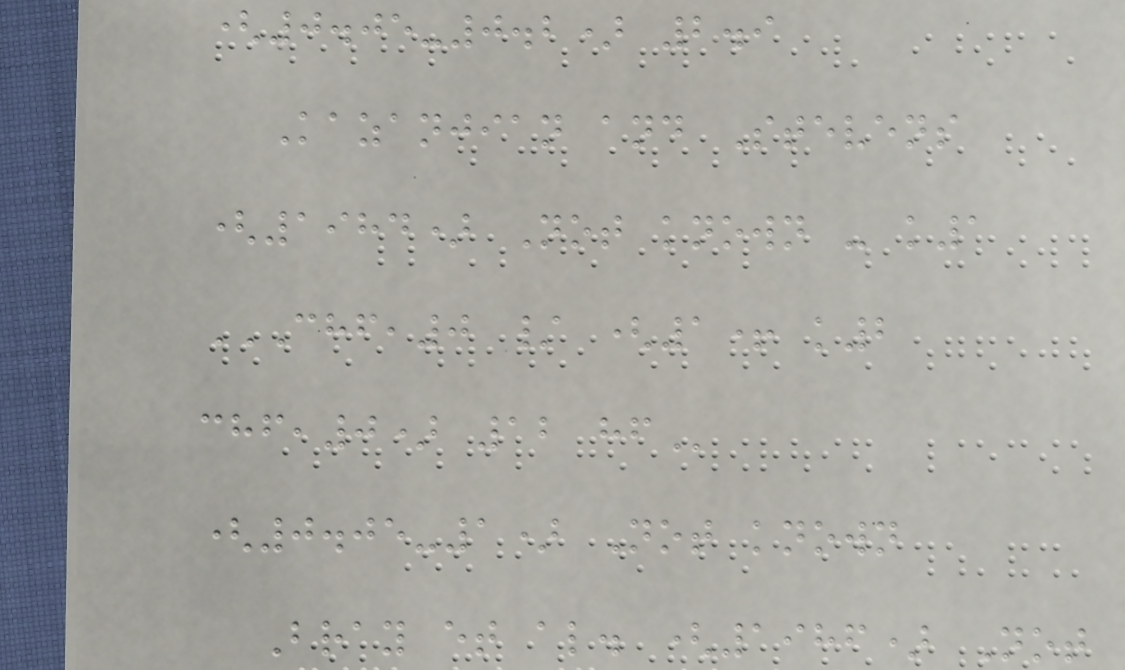(0.05-0.2) 2.9
Kazanjian and Stevens
(1984) Not known - k1
CHF,0 / (1+ K2
CHF,0) 12 HF
(0.05-1) Not known
Bray et al. (1986) Not
